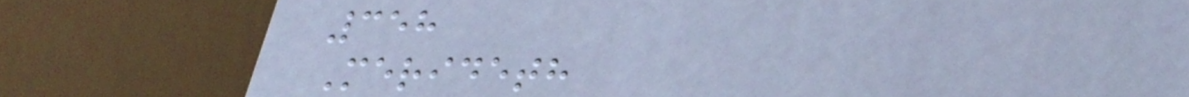358
Merideth
